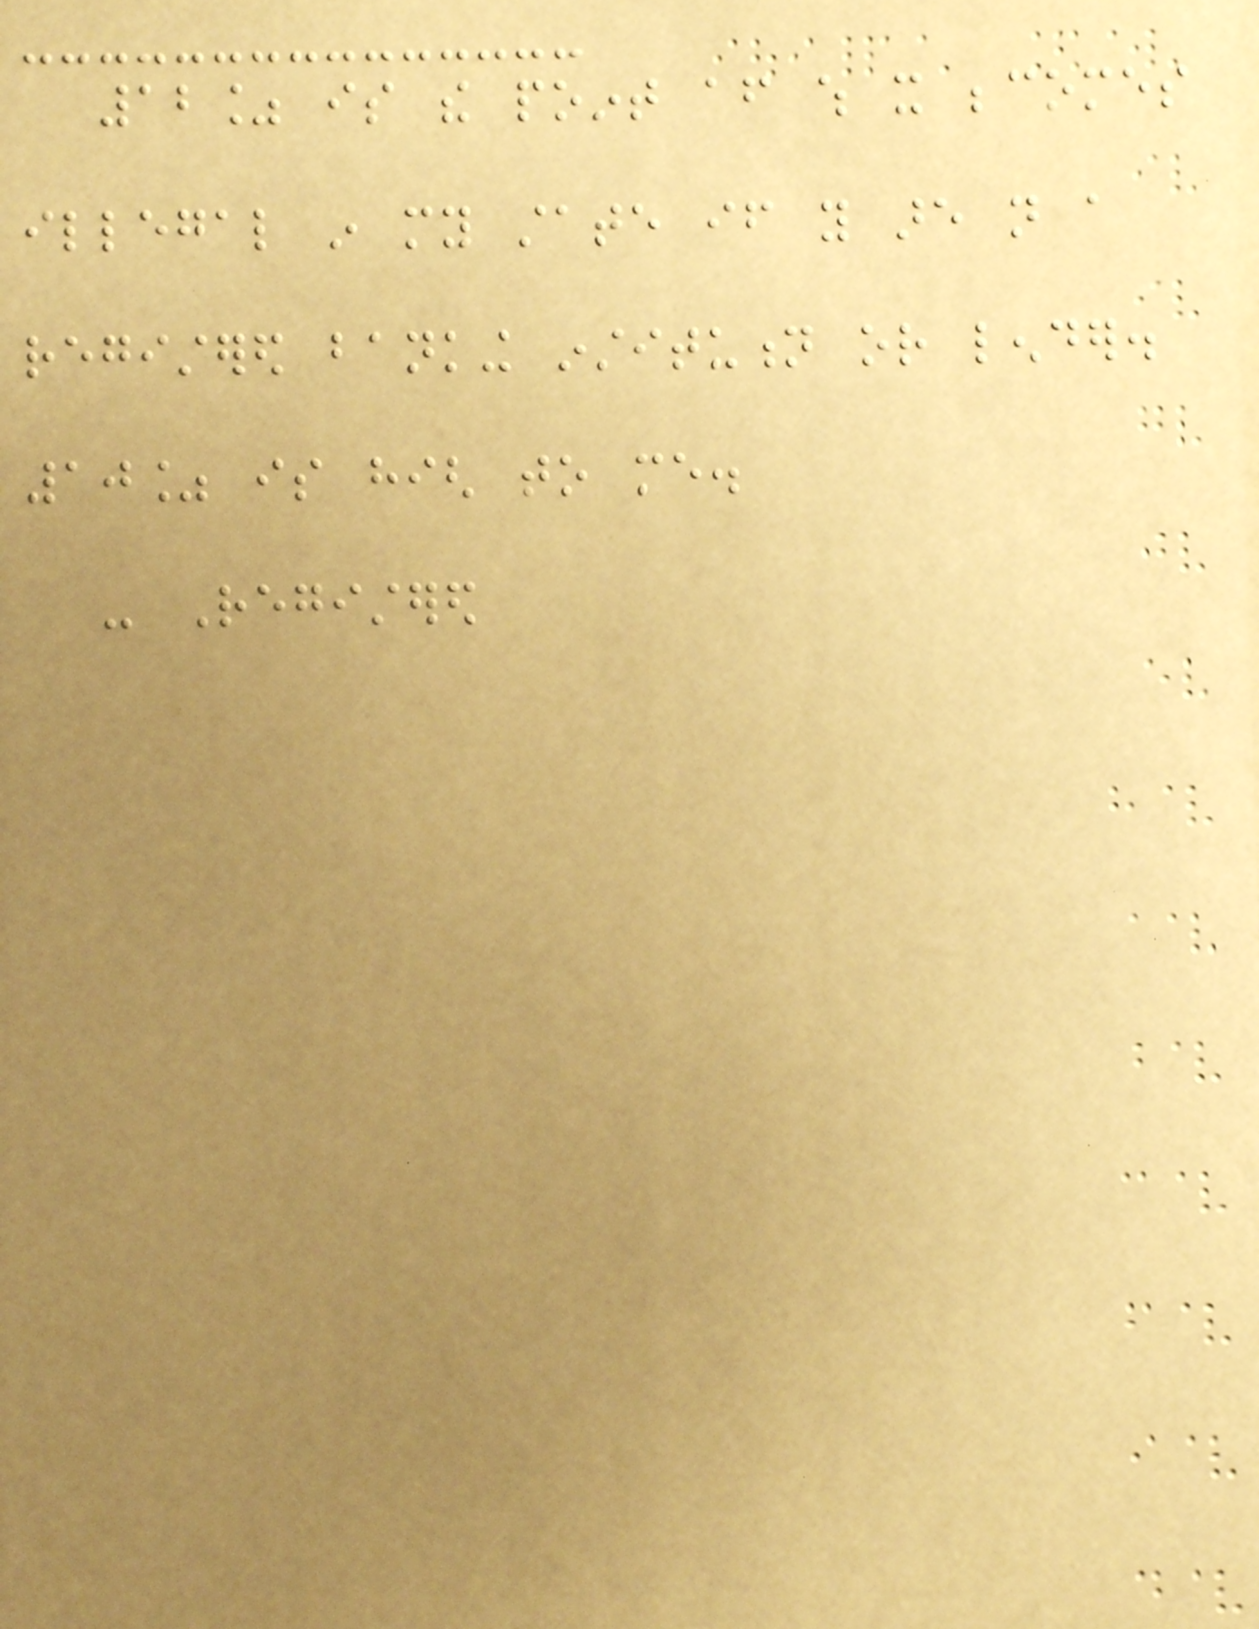12% is the point after which it becomes
illegal in my state if you are not a
registered banking institution or lender.
10% is high to me.
- Registered
